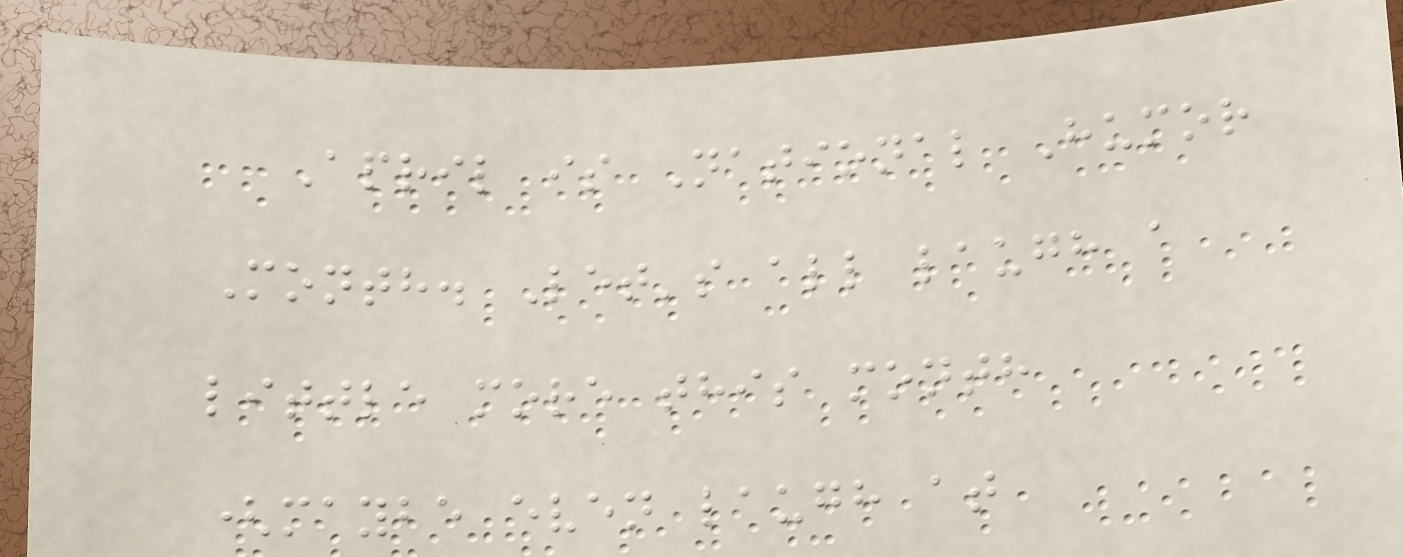April is National Humor
Month. Let's all laugh a
little more this month
(maybe even laugh at
